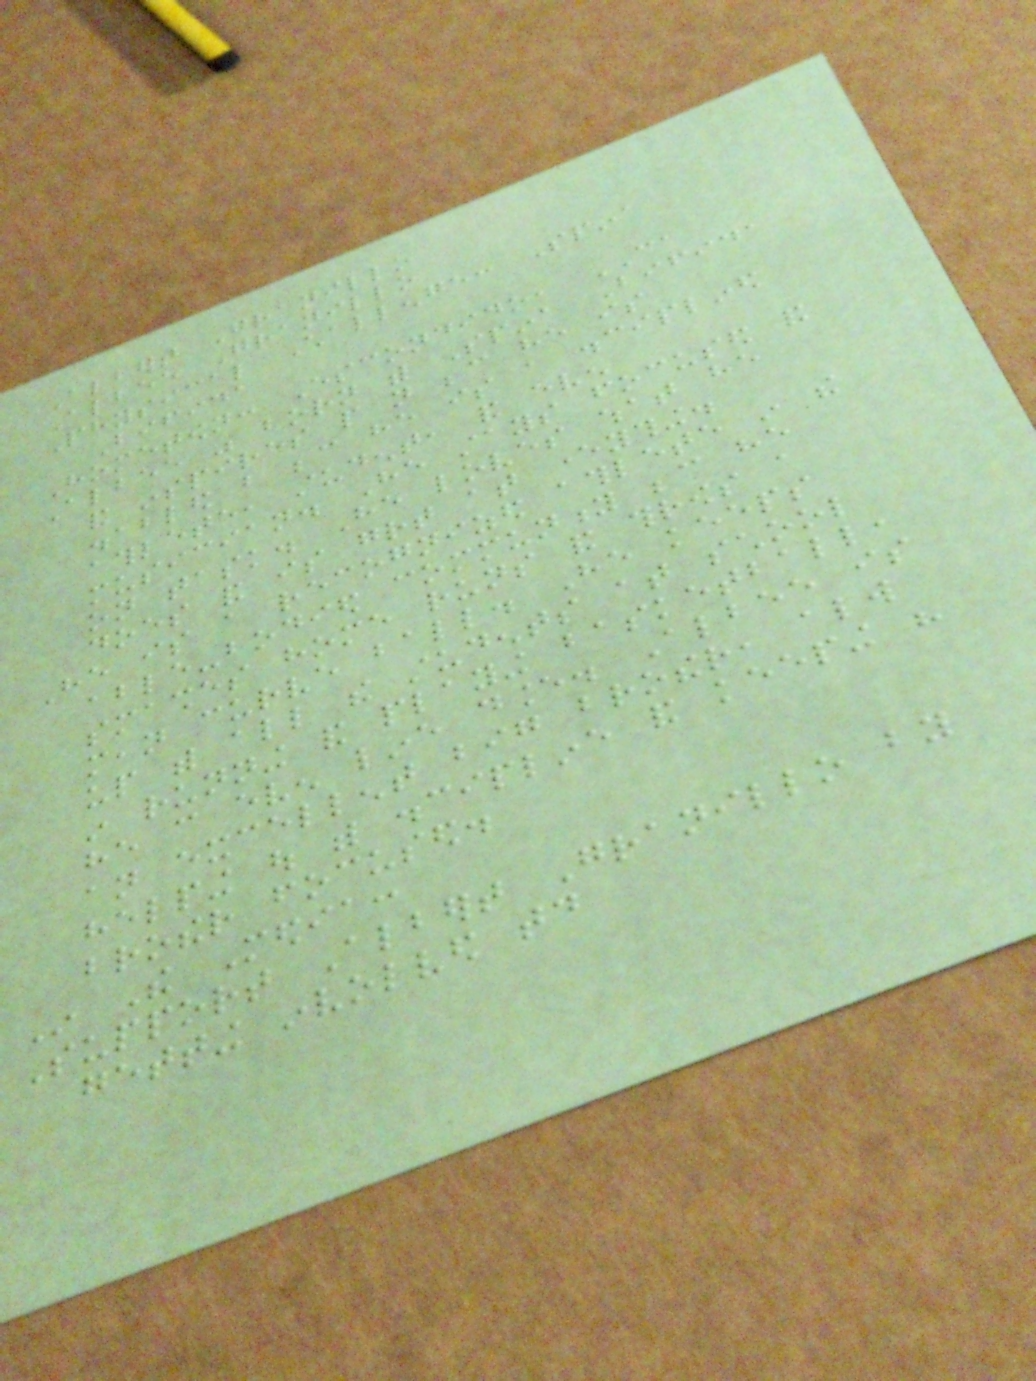Albert Granillo
Albee Granillo
Physical Challenge: Spina
Bifida
Hometown: Escondido, CA
Albee was born with Spina Bifida
and inspires people not because he is
disabled but because he is a disciplined
athlete, student, and even
musician. He stays focused and
on task. He loves what he
does and is great at everything.
He is a recognized athlete in the
able-bodied community because he
smashes home runs and throws a
mean curve ball. He keeps
up with all the students at school
in running and playing basketball,
he can even line dance. Albee is
an excellent big brother, always
helping out with discipline and keeping his
brother focused.
In The Media:
Support Albert Granillo by
getting involved today
